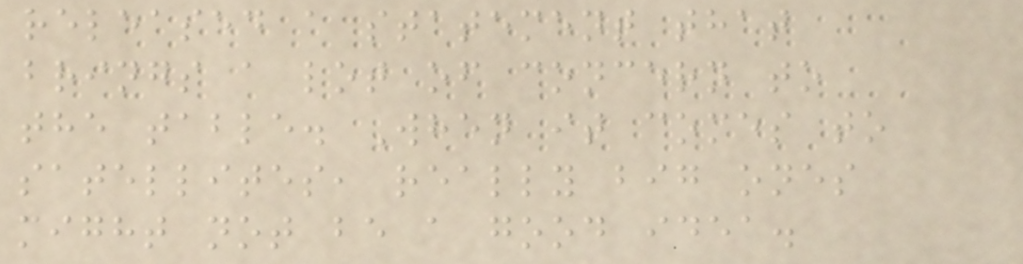released a statement that
brings a lot of concern to
the table. When it comes to
satellites, really big ones
might not be a good idea.
